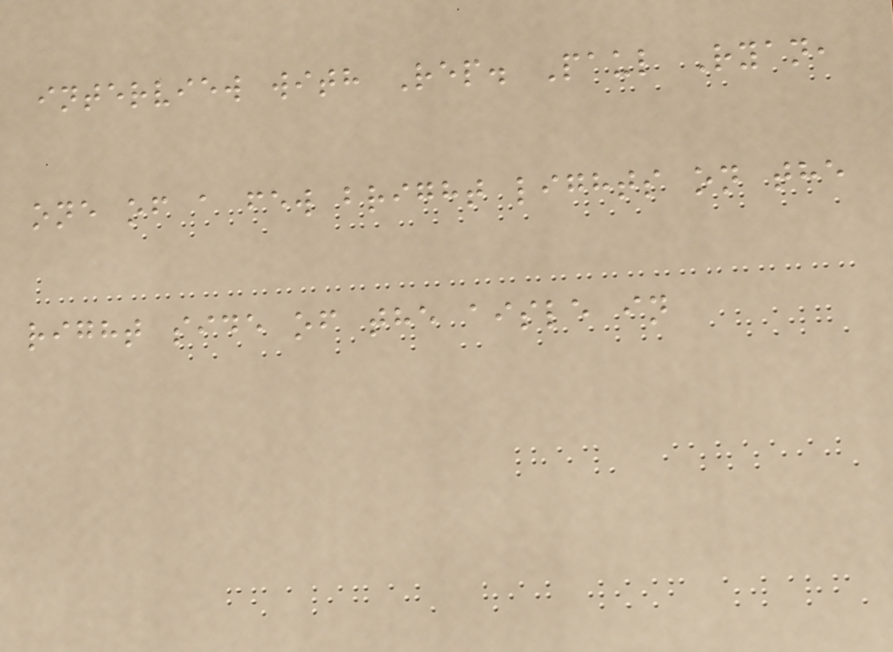interview with Rep. Paul Ryan,
one of a few bright lights on the
right side of the aisle in
